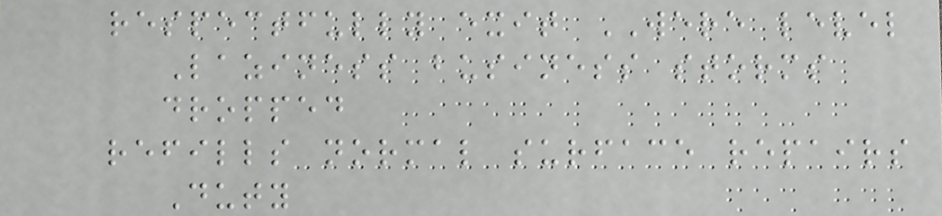respectfully exit WERE level
Laziness business storms
dropped
refills normal surface repairs
Duty
